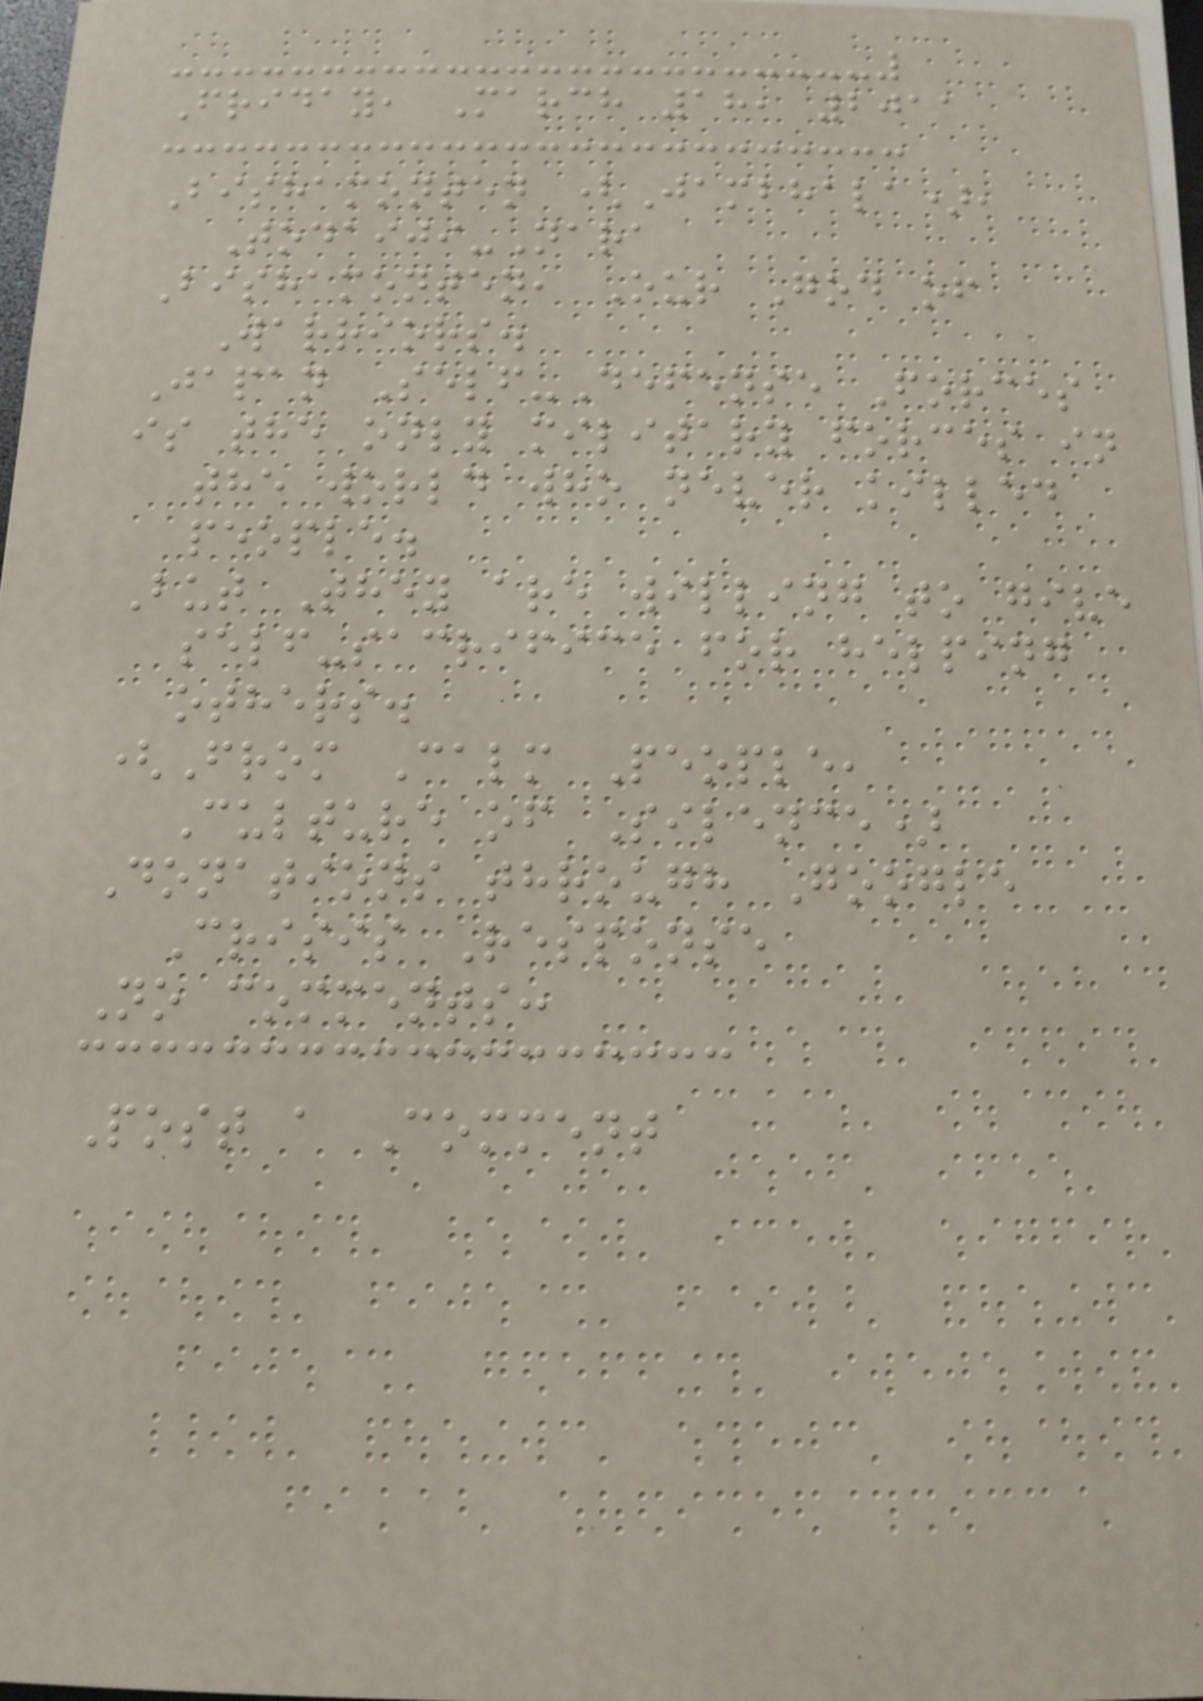Friday, March 18, 2011
Bishamonten (Jambhala),
Todaiji-Nara
Bishamonten, Our God of
Warriors.
Japan Self-Defense Forces
is the only military forces in
the world who never killed
people.
But They are willing to give
self-sacrifice for helping
others.
(From Calm People,
Culture of Silence)
Donations through Google
Crisis Response
No comments:
Post a Comment
